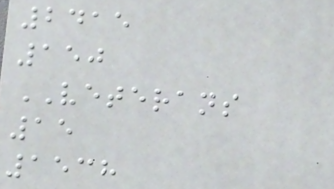2415
150
VETERANS
15
1538
